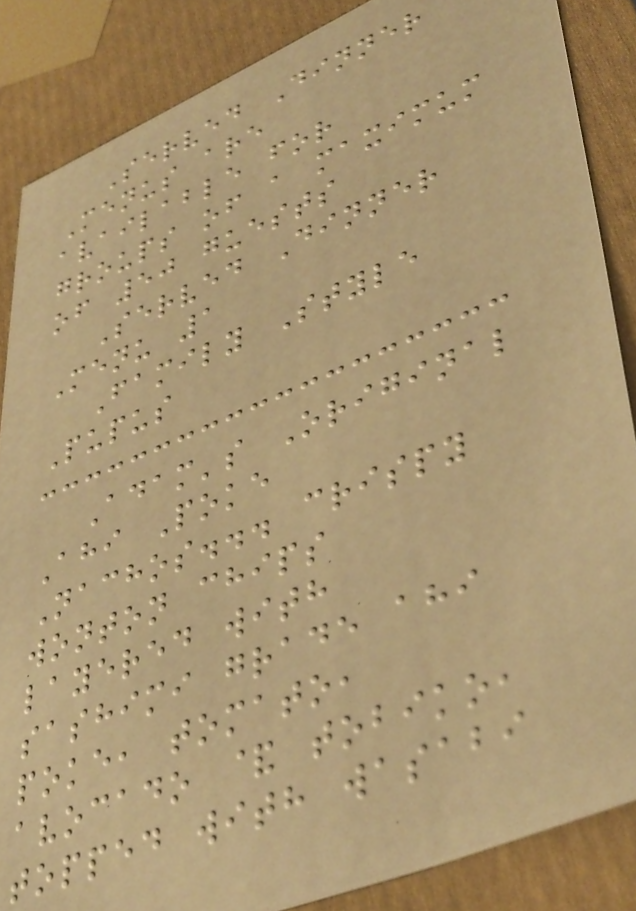Served Dinner
Menus are
available for
groups of a maximum
of 50 guests
Served Dinner
Menu 1
Family Style
Pupus
Adam's Original
Ahi Poke
Nachos... crispy
wonton chips
layered with
sashimi grade ahi
poke, tomato,
avocado & tobiko,
topped with wasabi
